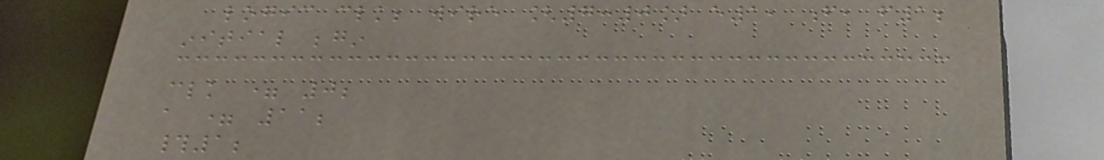logic clk; wire [7:0] e1, f, f1;
initial begin
clk = 0;
a = 11;
#1;
